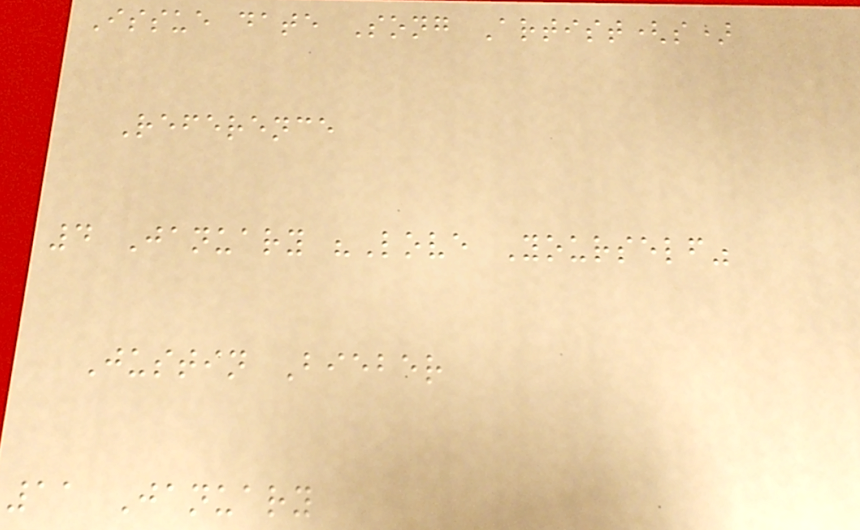Issue date Song Artist(s)
Reference
4 January "Love Yourself"
Justin Bieber
11 January
